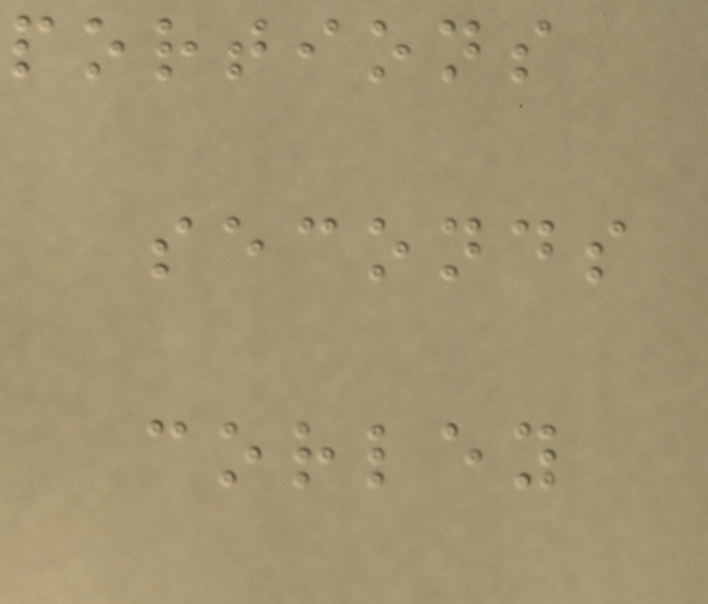portions
seconds
corley
